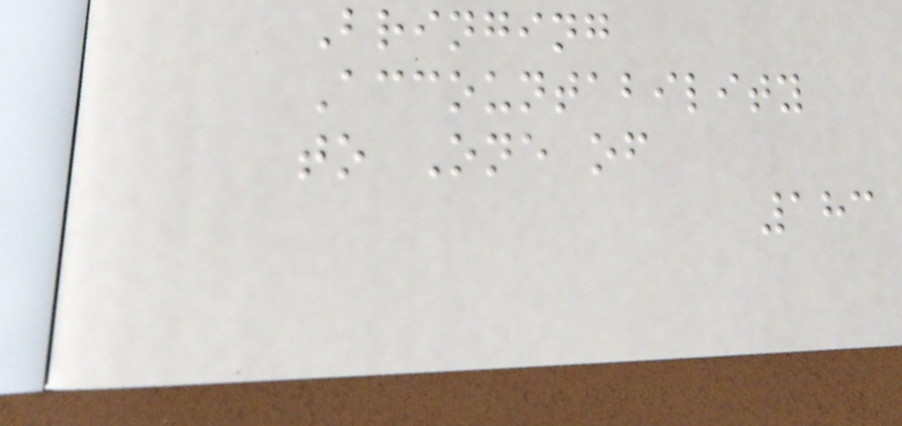Bringing
Accountability
to One of
183
